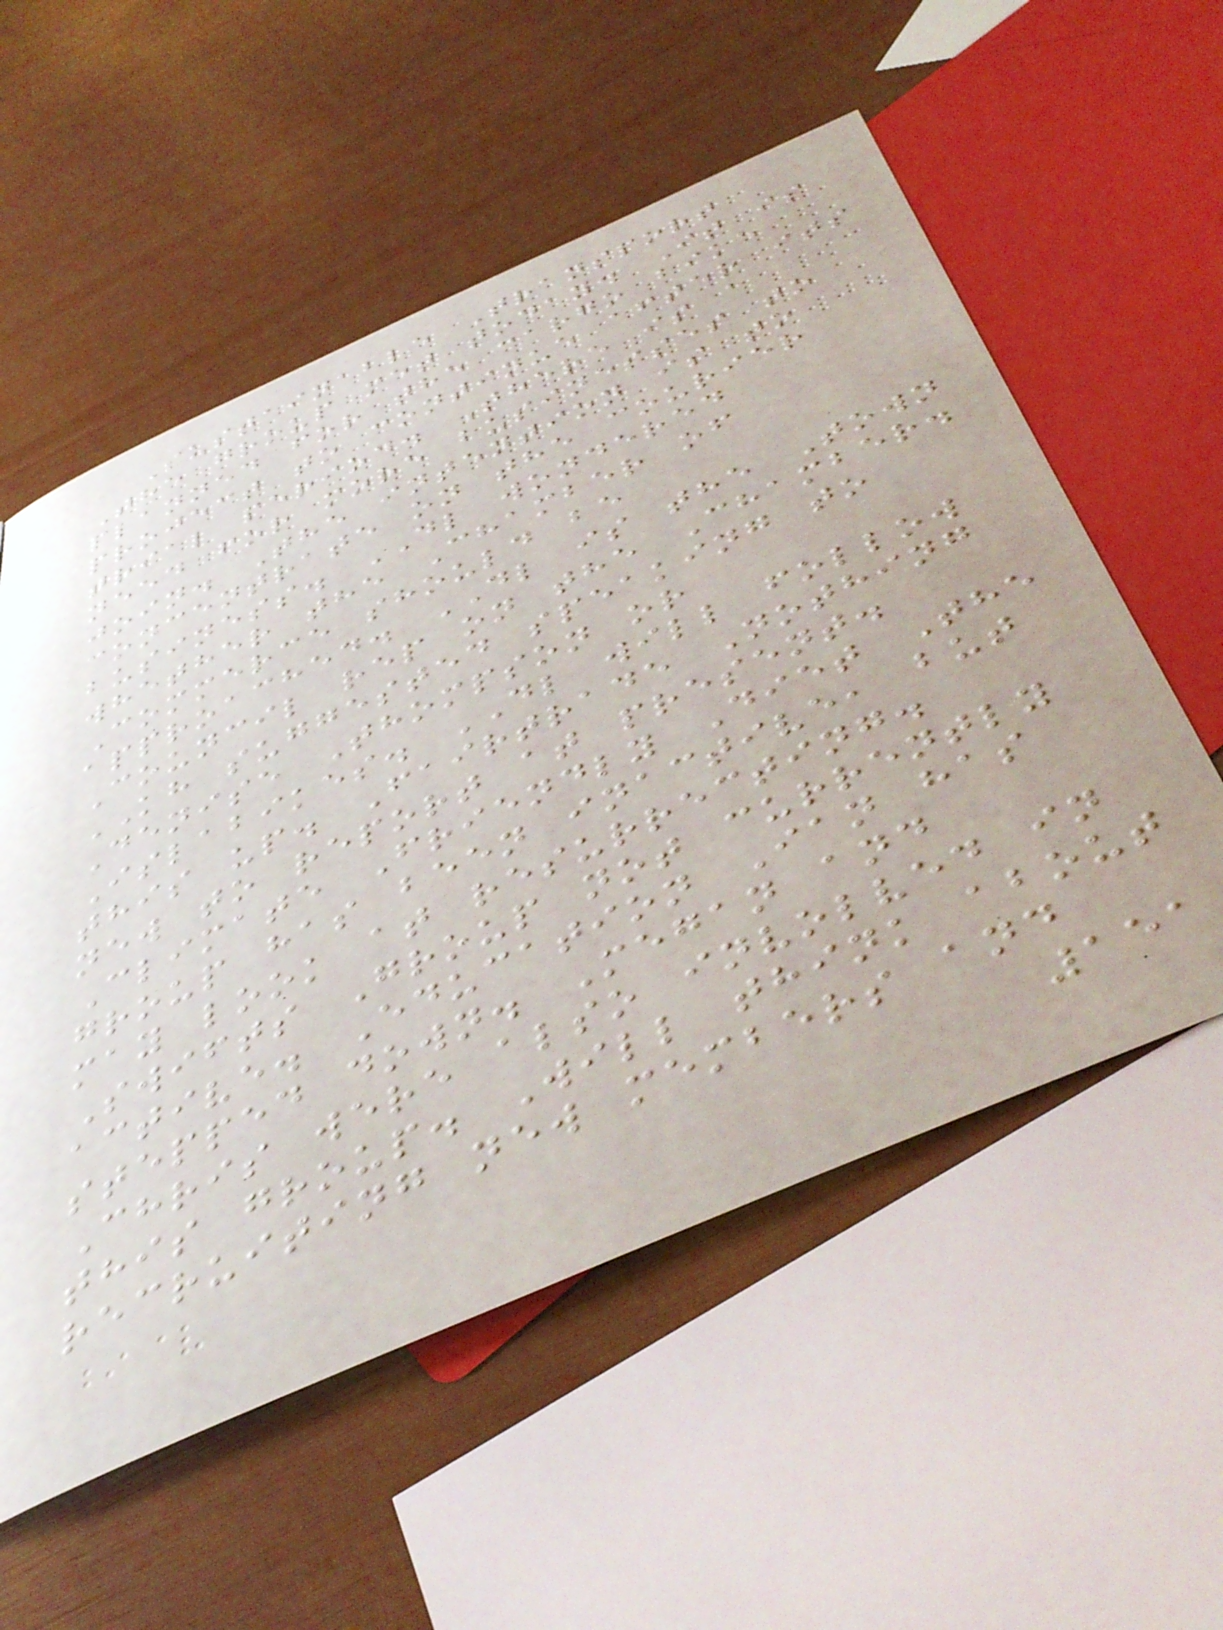Sustainable Transport
The group met today. It is
planned for the cargo bike
project to continue after its
trial period. There is a
need for more businesses to
join. The intention is to
concentrate on the courier
business. DL wondered
whether the Chamber of
Commerce should be
approached. DL is the Town
Council rep on the Chamber.
KH suggested speaking to
Denise Thompson or
Islabikes. DL will follow
this up. Fairtrade Nothing
new to report at present.
Climate Friendly Diet The
group has been inactive, but
may look at resurrecting.
Swifts Group not currently
active. Education Ian has
stepped down. Megan and
Chris were also involved in
this group. Will think about
recruiting new members and
151
